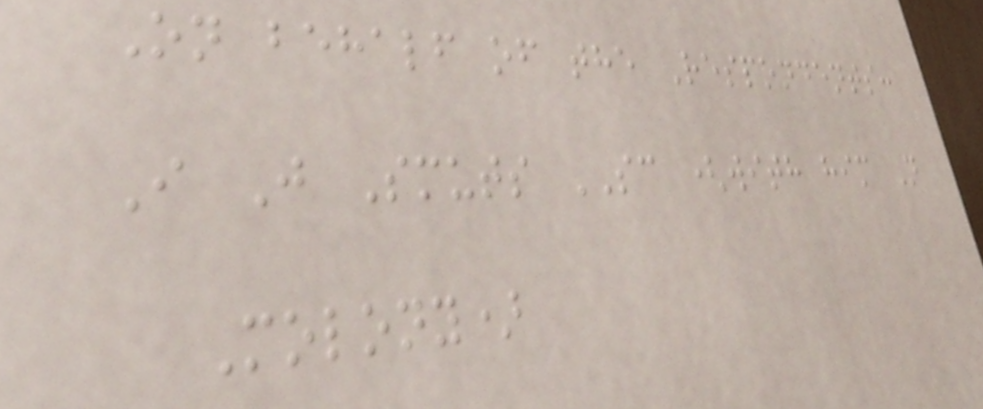On behalf of the Respondents:
I J Smuts SC (with him N
Molony)
